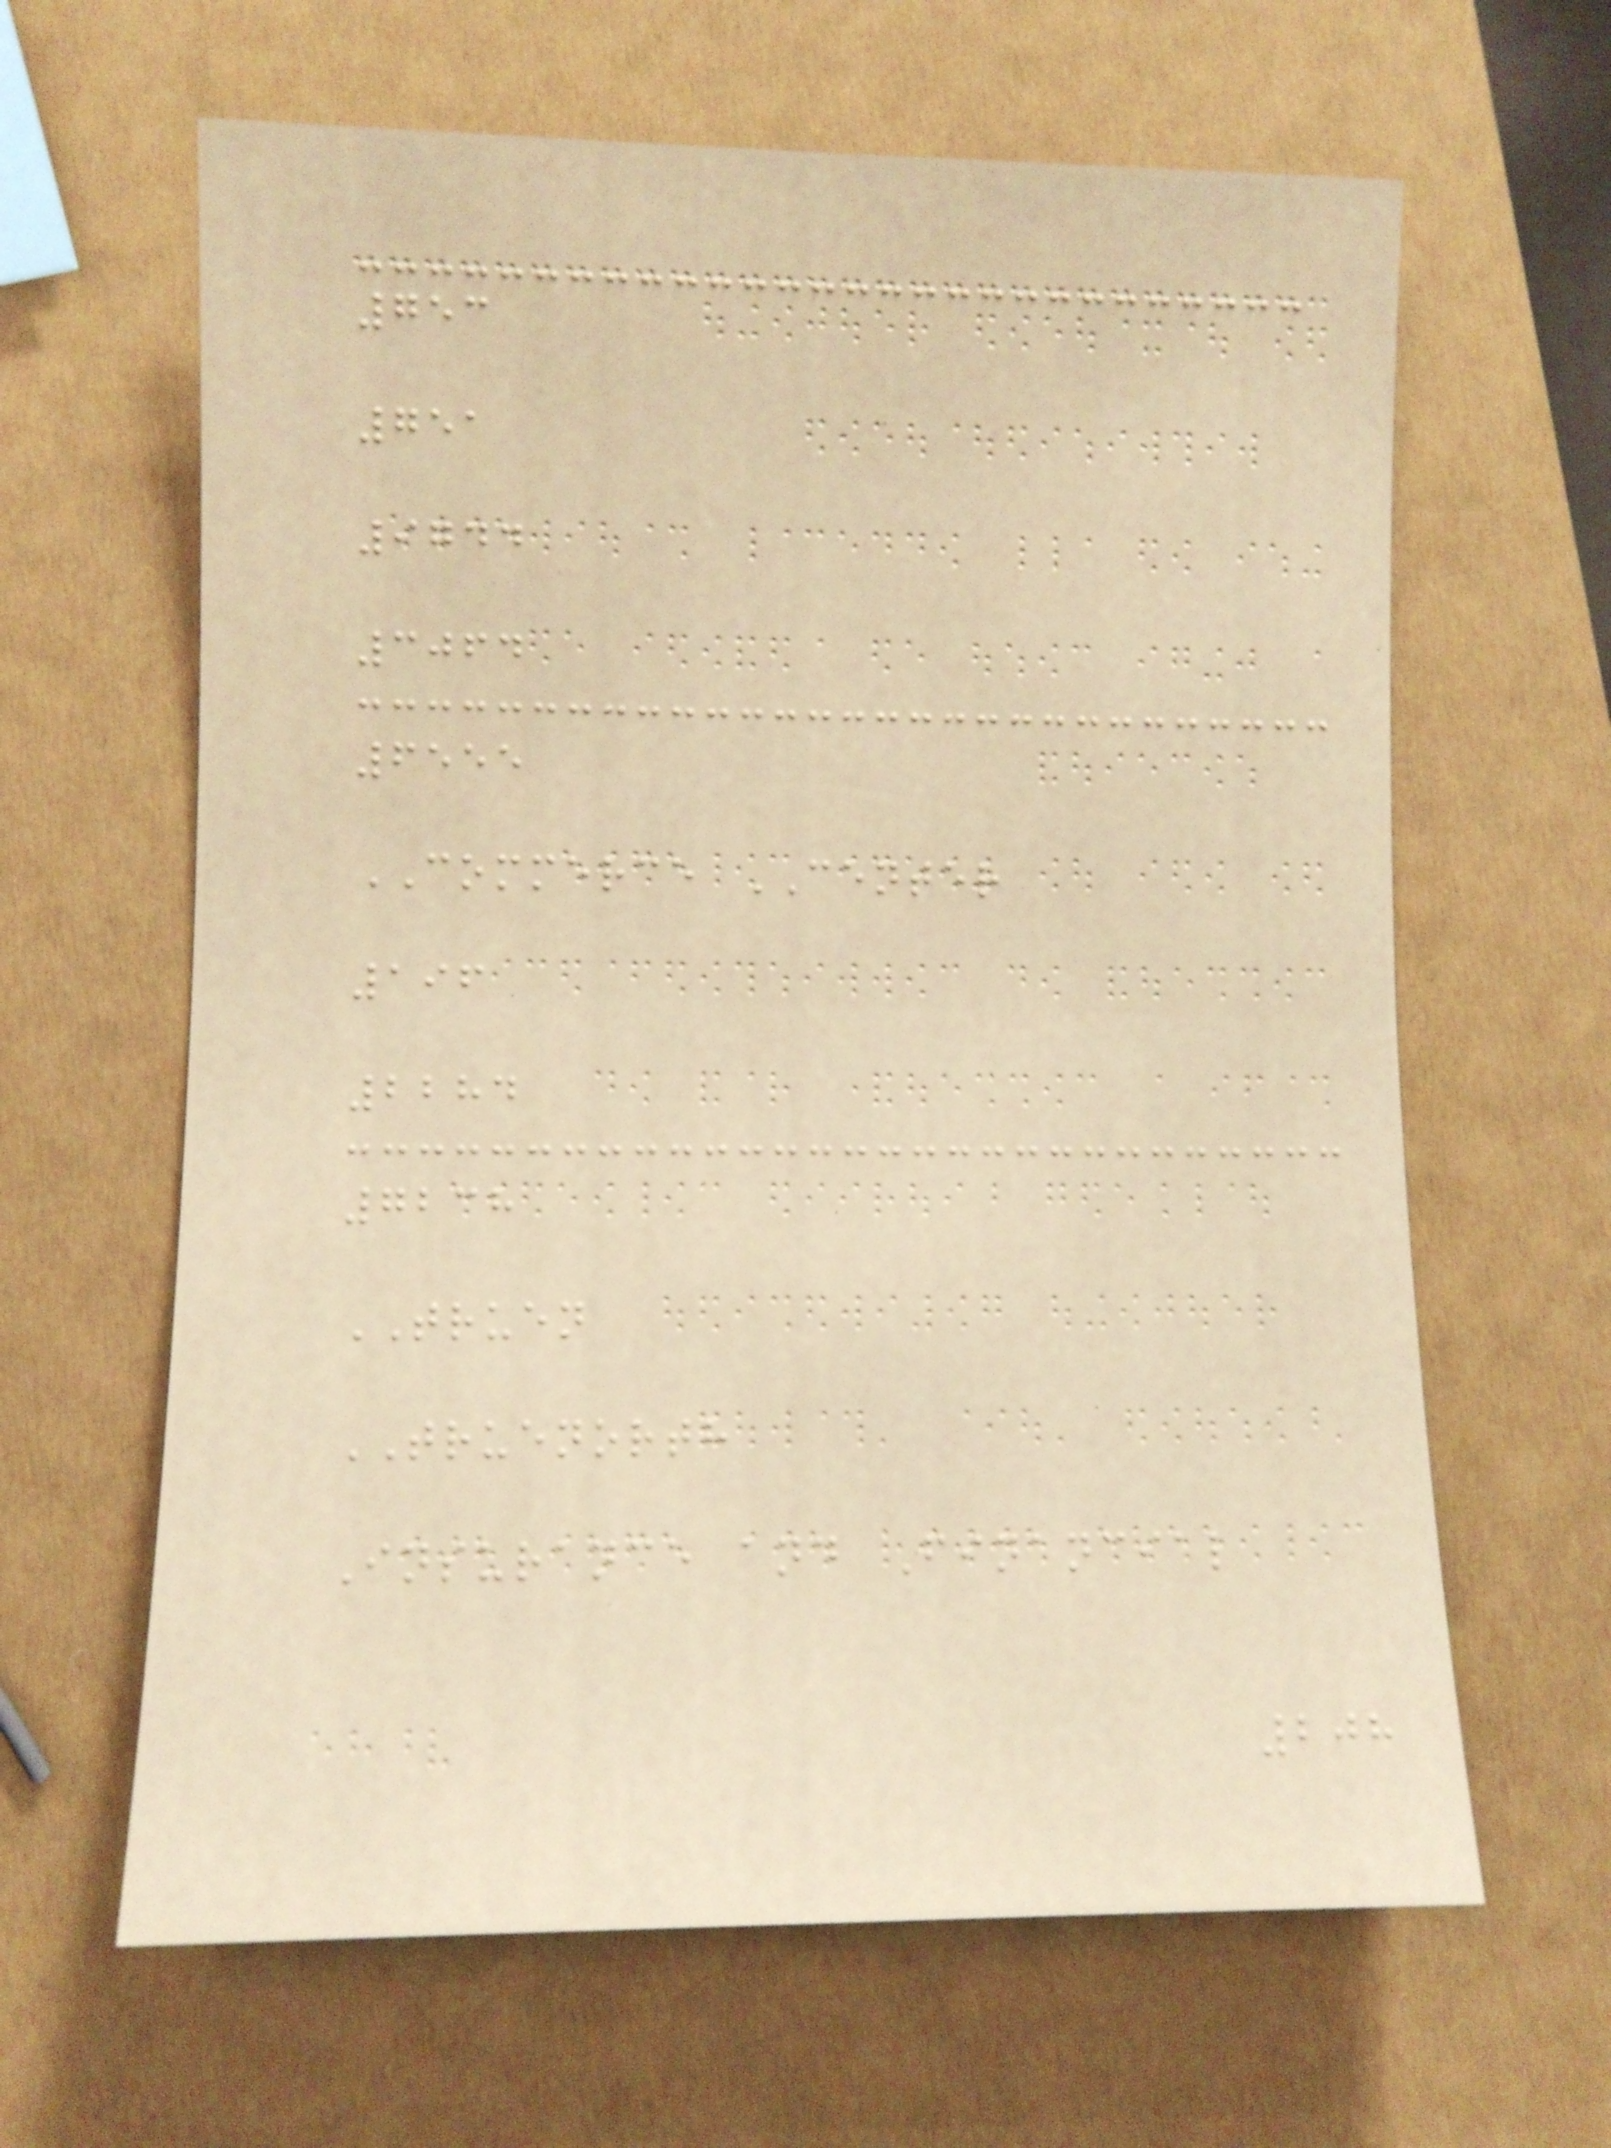753
751
9744
3064
6555
COMMERCE CENTER
196
2284
7238
TRUEN
TRUENORTH
Insurance and Financial
208
